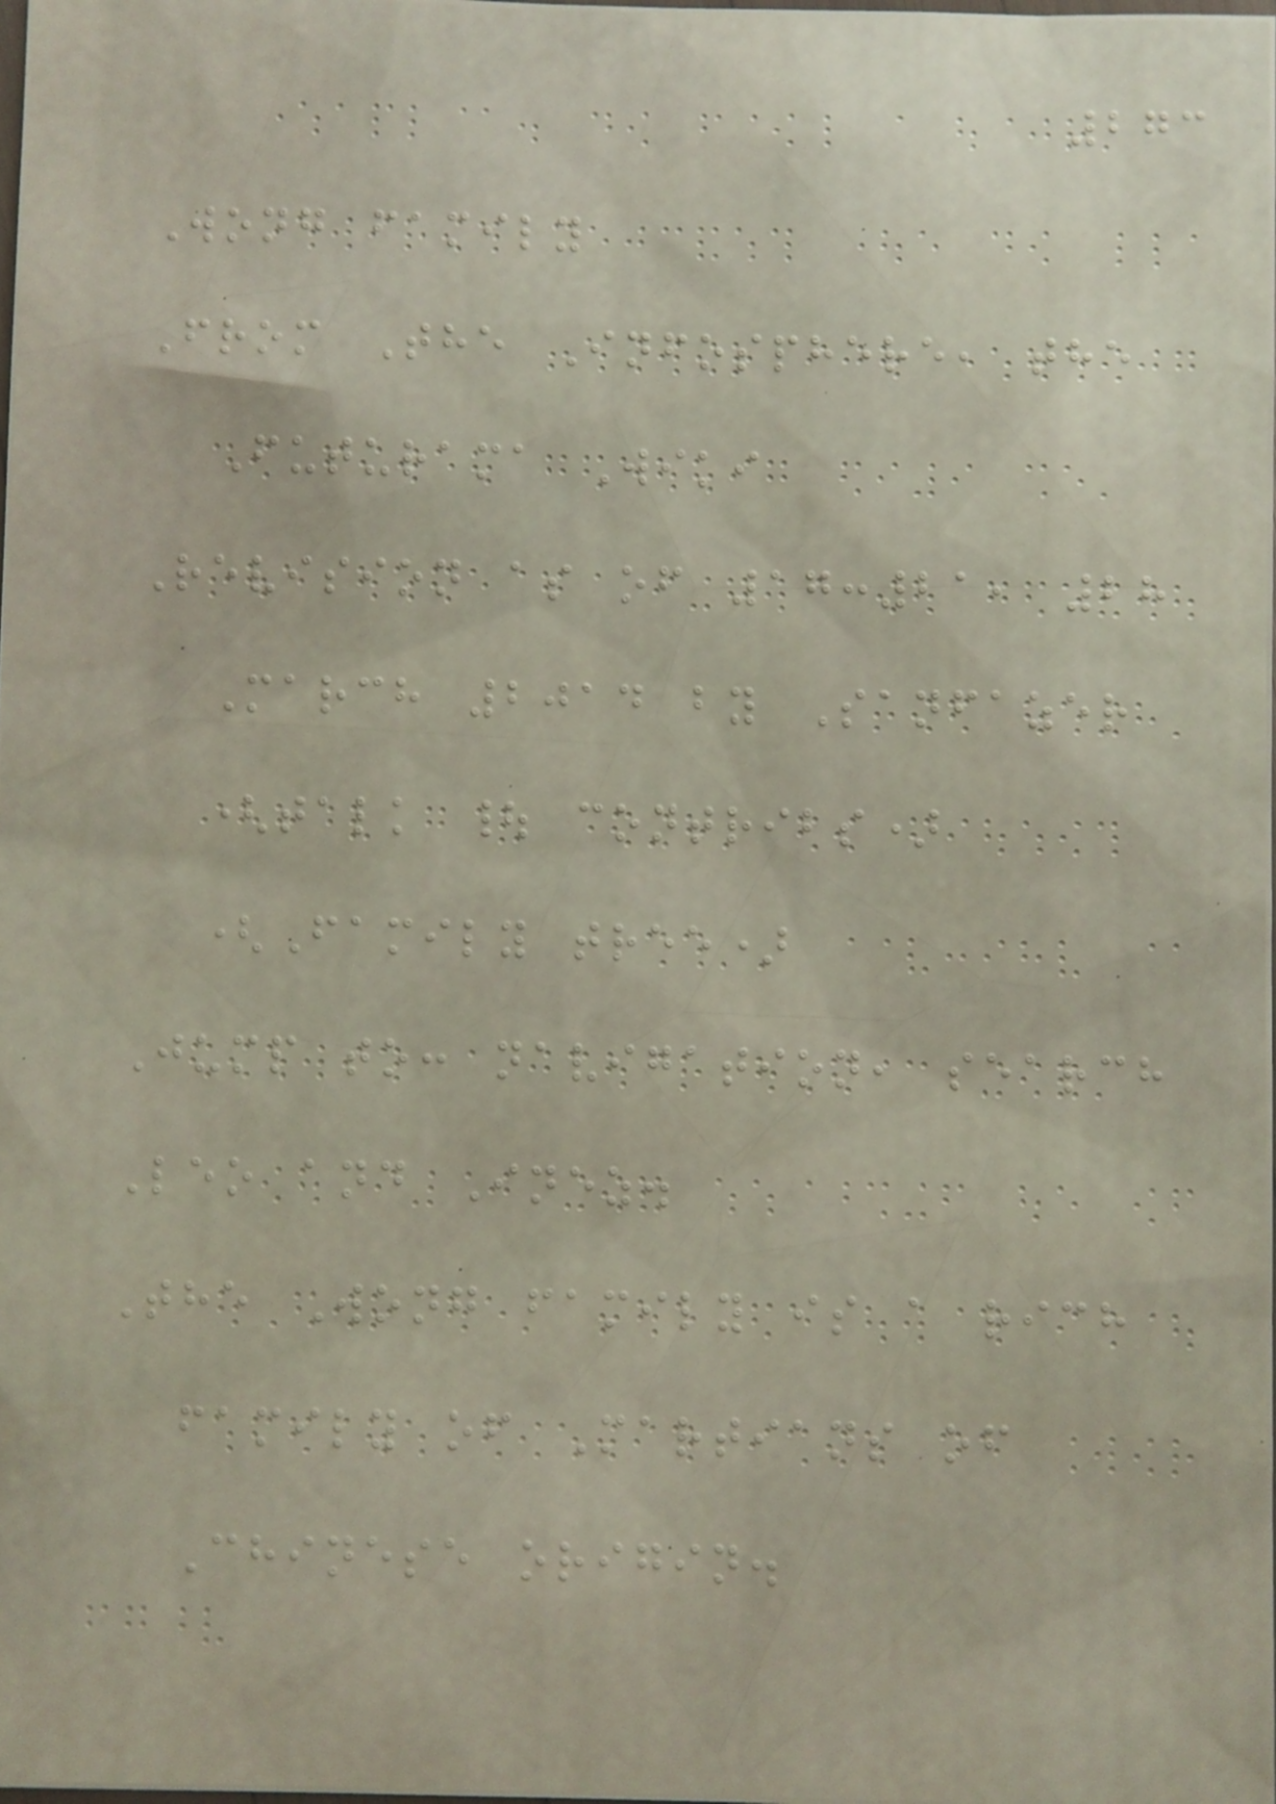273
Wong family
From The Infosphere, the
Futurama Wiki
Revision as of 17:21, 28
March 2014 by Sanfazer
(talk | contribs)
(Family tree)
Jump to: navigation, search
Leo and Inez.
The Wong family is a rich
family of Martians of
Chinese origin.
